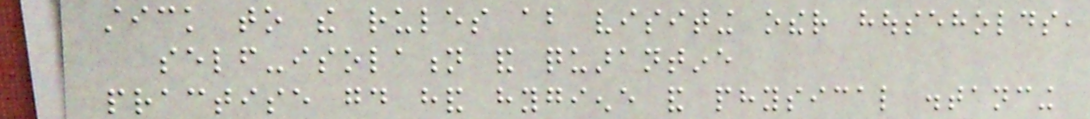stick to the rules about visiting other households,
self-isolation and quarantine
practise good hand hygiene and physical distancing
